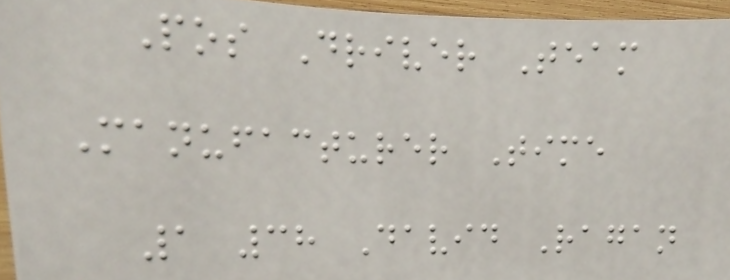Pos Driver Team
Manufacturer Time
1 38 David Ragan
